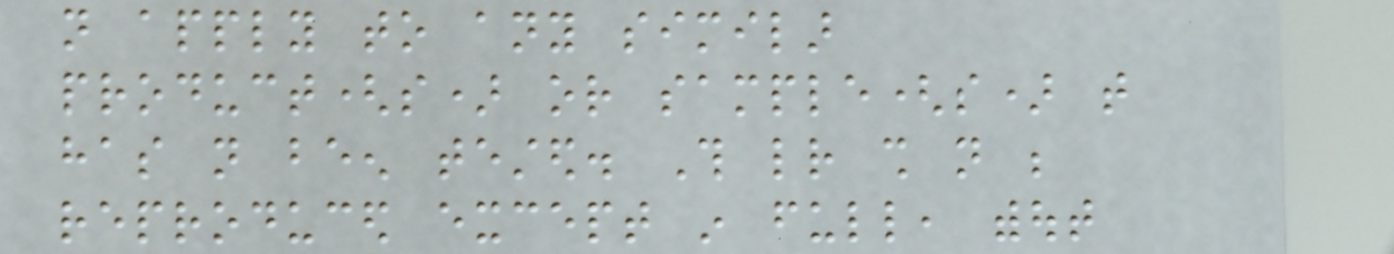not apply to any similar
product(s) or sample(s) that
has not been tested. This letter shall not be
reproduced except in full, without
